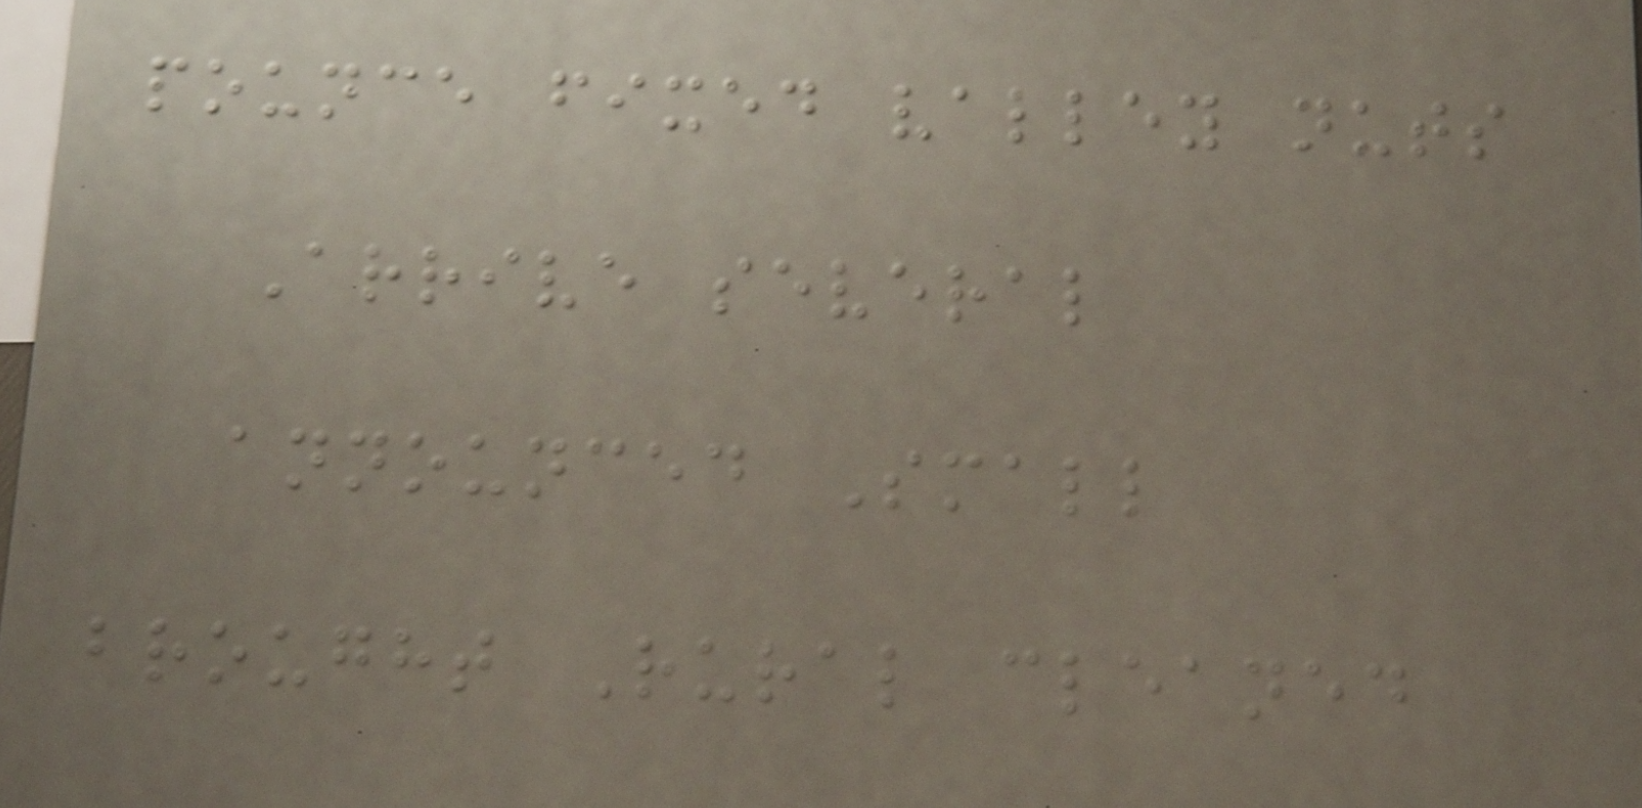pounce fixed valley nuts
Arrive several
announced Small
brought Rural cleaned
